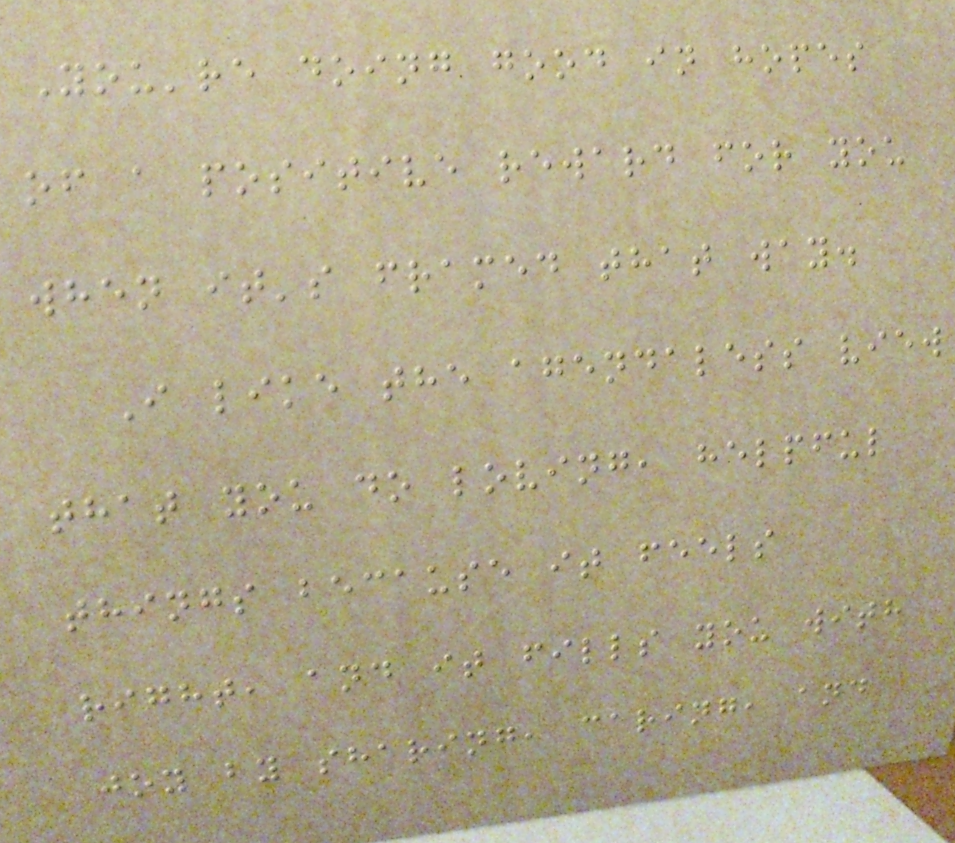You're doing good in hopes
of a positive reward for you
when it's framed that way.
I like the agendaless view
that you do loving, helpful
things because it feels
right, and it fills you with
joy by sharing, caring, and
